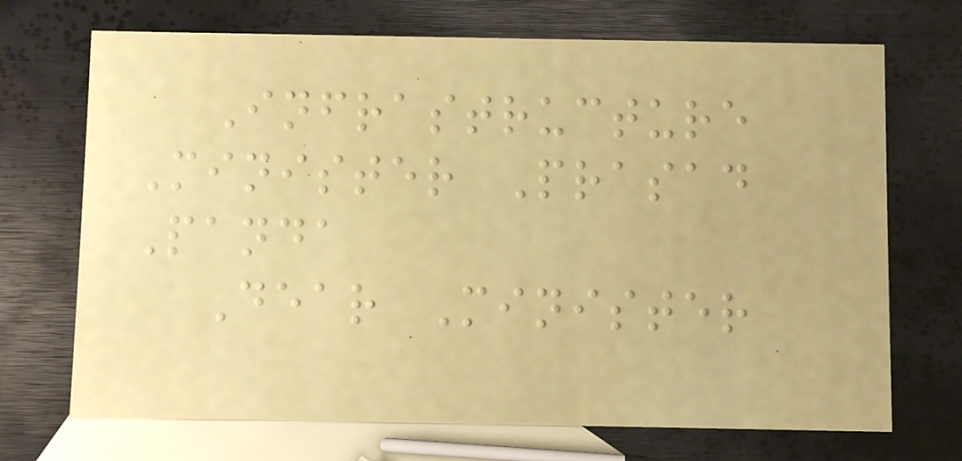Infrastructure
Minister Prasad
Panda
Dear Minister
